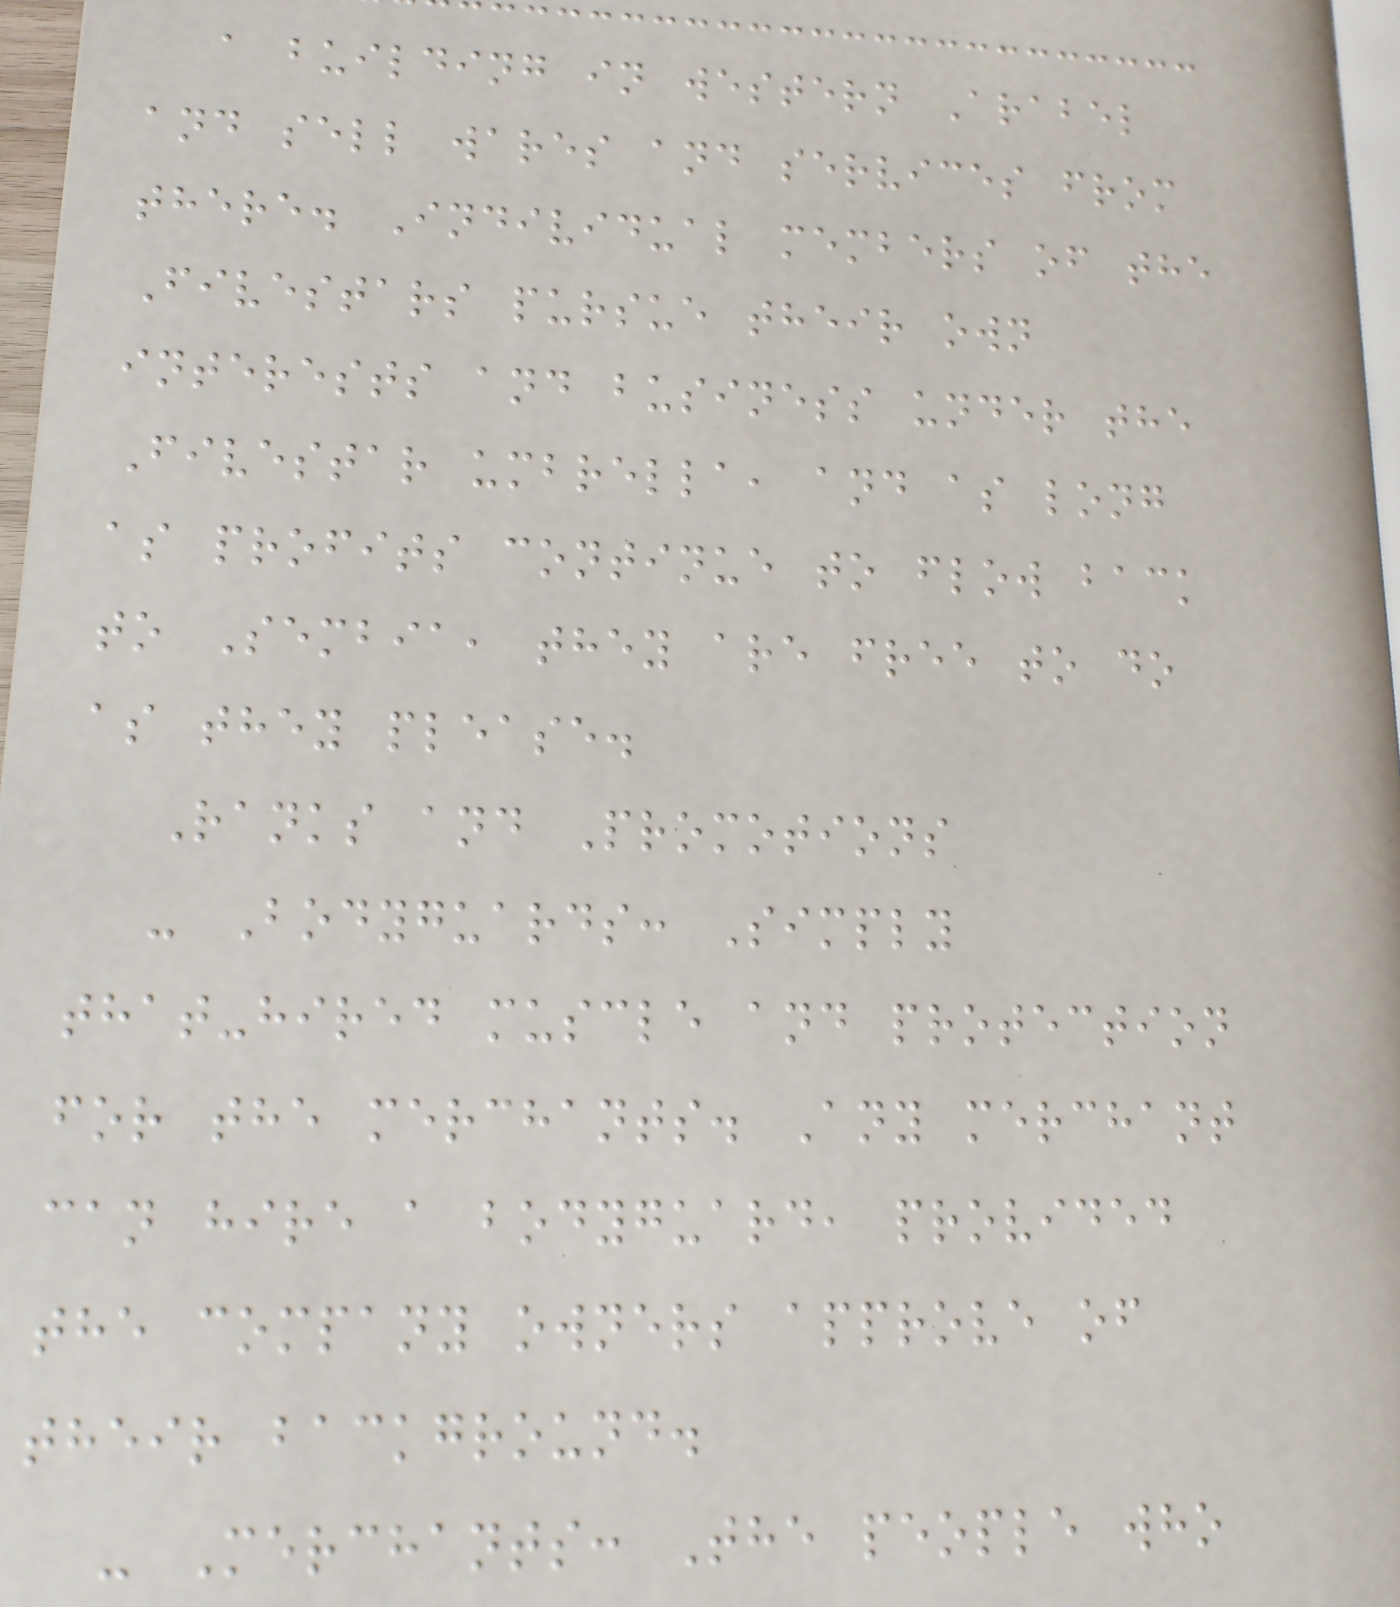a building in western Arabel
and sell wares and services from
there. Individual members of the
Fivestars pursue their own
interests and business under the
Fivestar umbrella, and as long
as profits continue to flow back
to Sembia, they are free to do
as they please.
Ranks and Promotions
- Bodyguards: Simply
that-hired muscle and protection
for the merchants. Any merchant
can hire a bodyguard, provided
the company owners approve of
their background.
- Merchants: The people who
